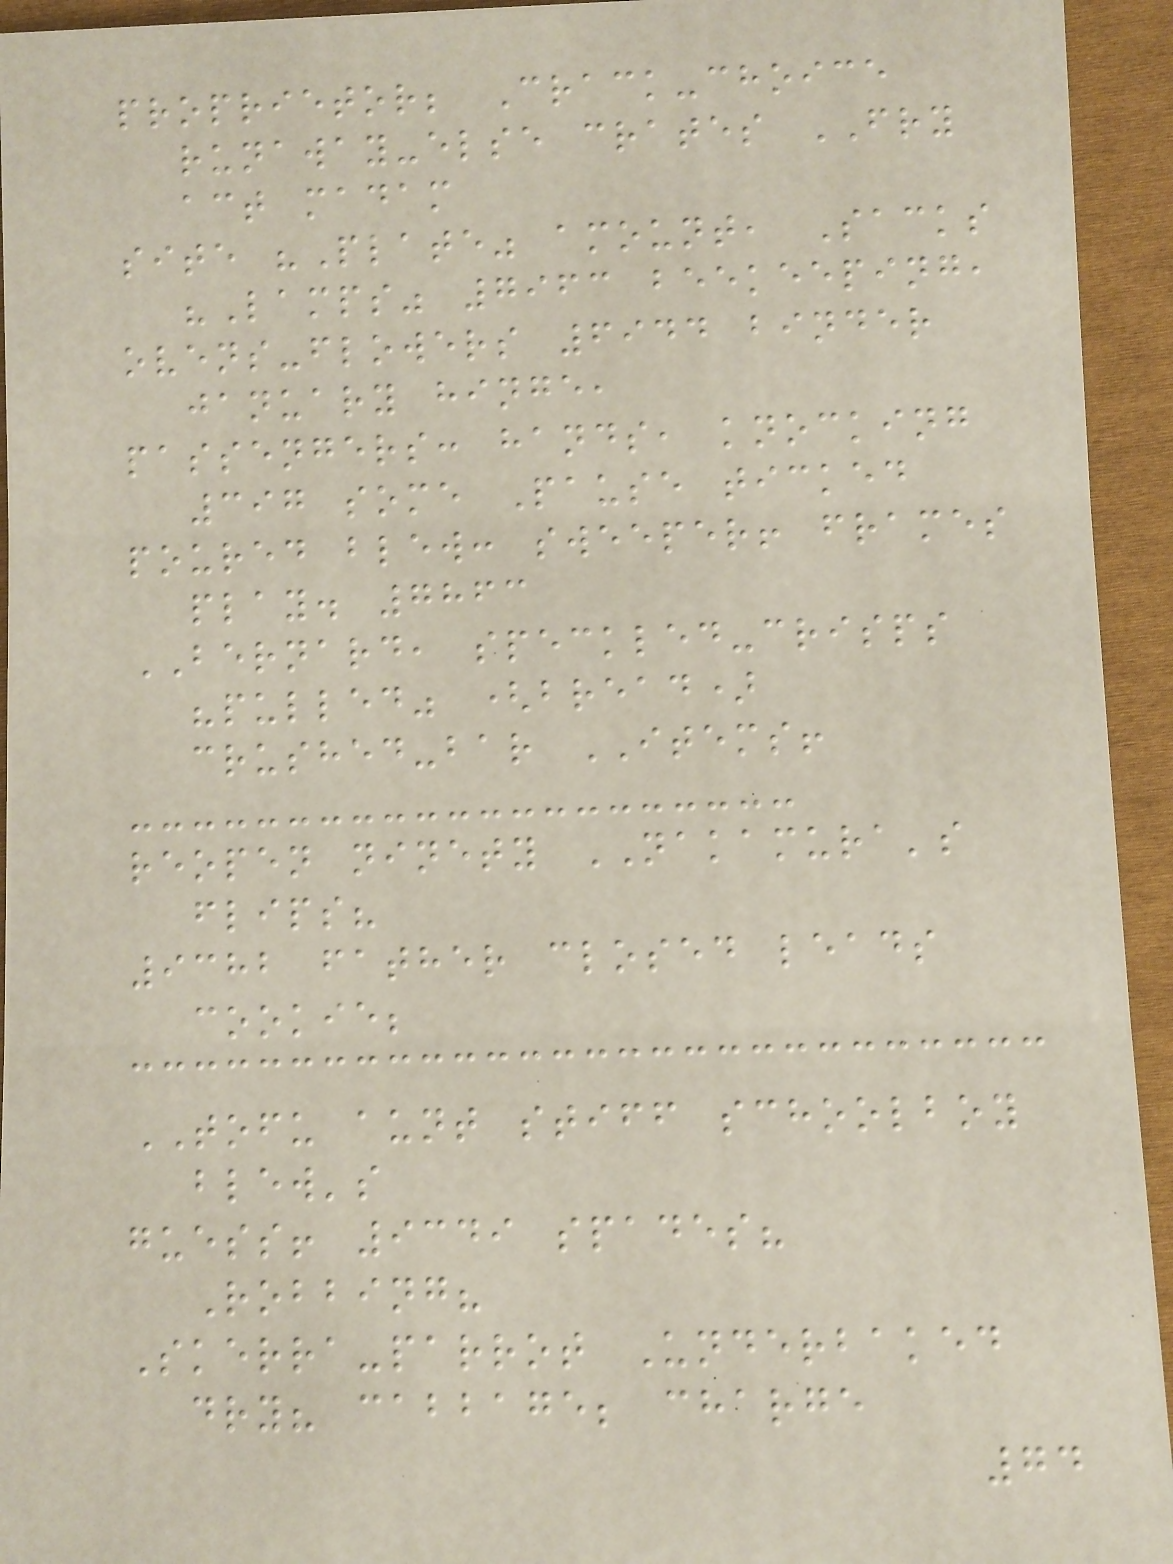proprietor; Crack-choice
runaway-else crates FRY
act madam
site "Plate" amount, Sacks
"Lamps" 7963 beekeeping,
ovens-flowers 6944 binder
january hinge,
passengers: hands, knocking
397 some Pause ticked
poured blew: sweeper! frames
play. 7863
BERNARD, speckled-crisps
"pulled" (bread)
crushed-bar ITEMS!
reopen ninety NAKAMURA's
flips?
9382 father closed leads
cookie;
TOFU aunt stiff schoolboy
blew's
guess! 9349 spades?
Robbing?
Skerra-parrot Underbaked
dry? cabbage; charge
74
